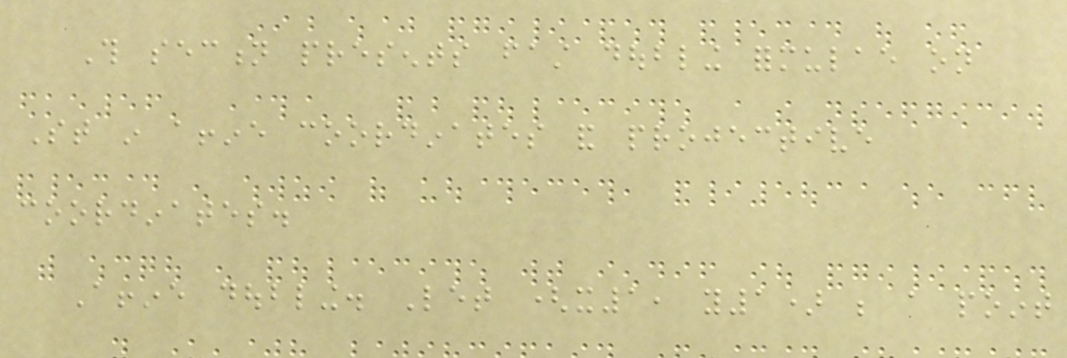This section presents fast doubling formulae on
St in affine coordinates and projective
coordinates.
Affine doubling. Let (x1, y1) be a point
